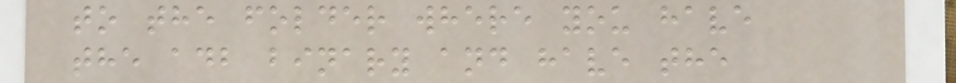to the folder where you have
the adb binary and have the
